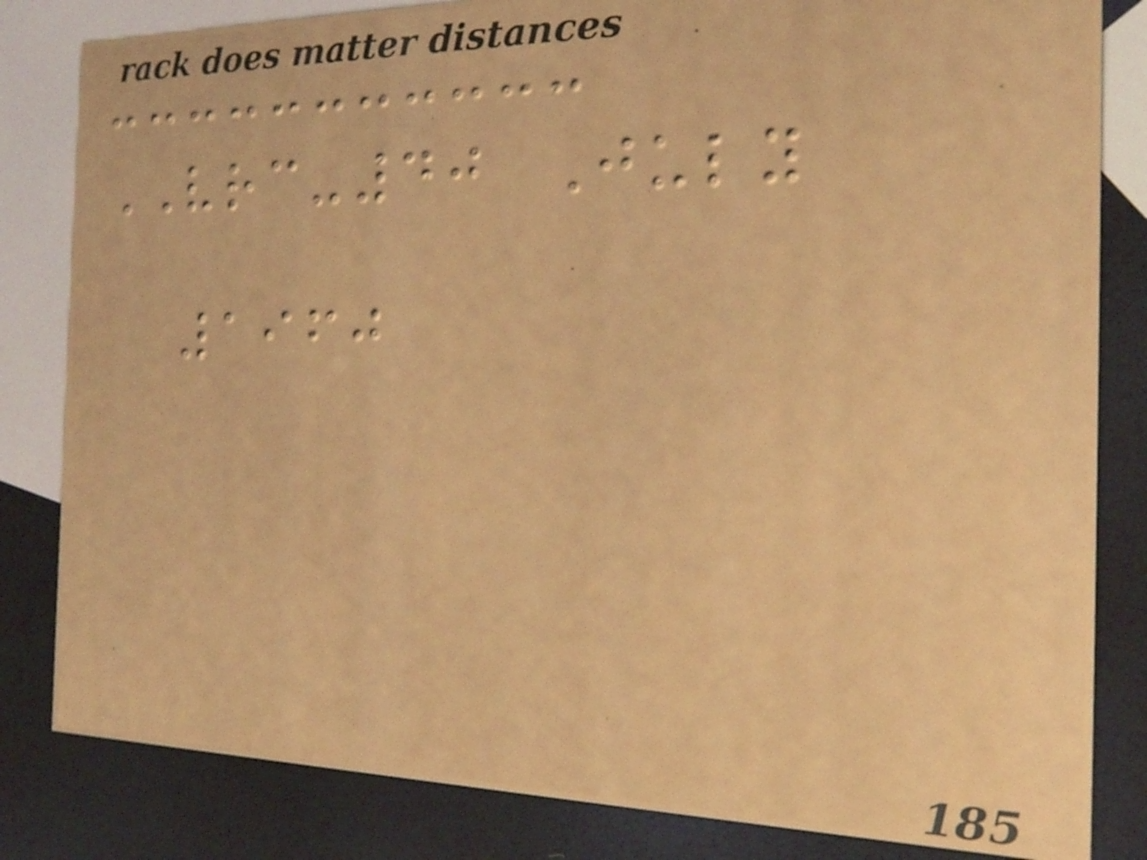VRC-40 July
1960
